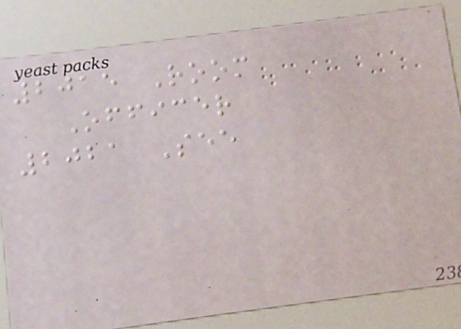2015 Room
Officer
2021 See
